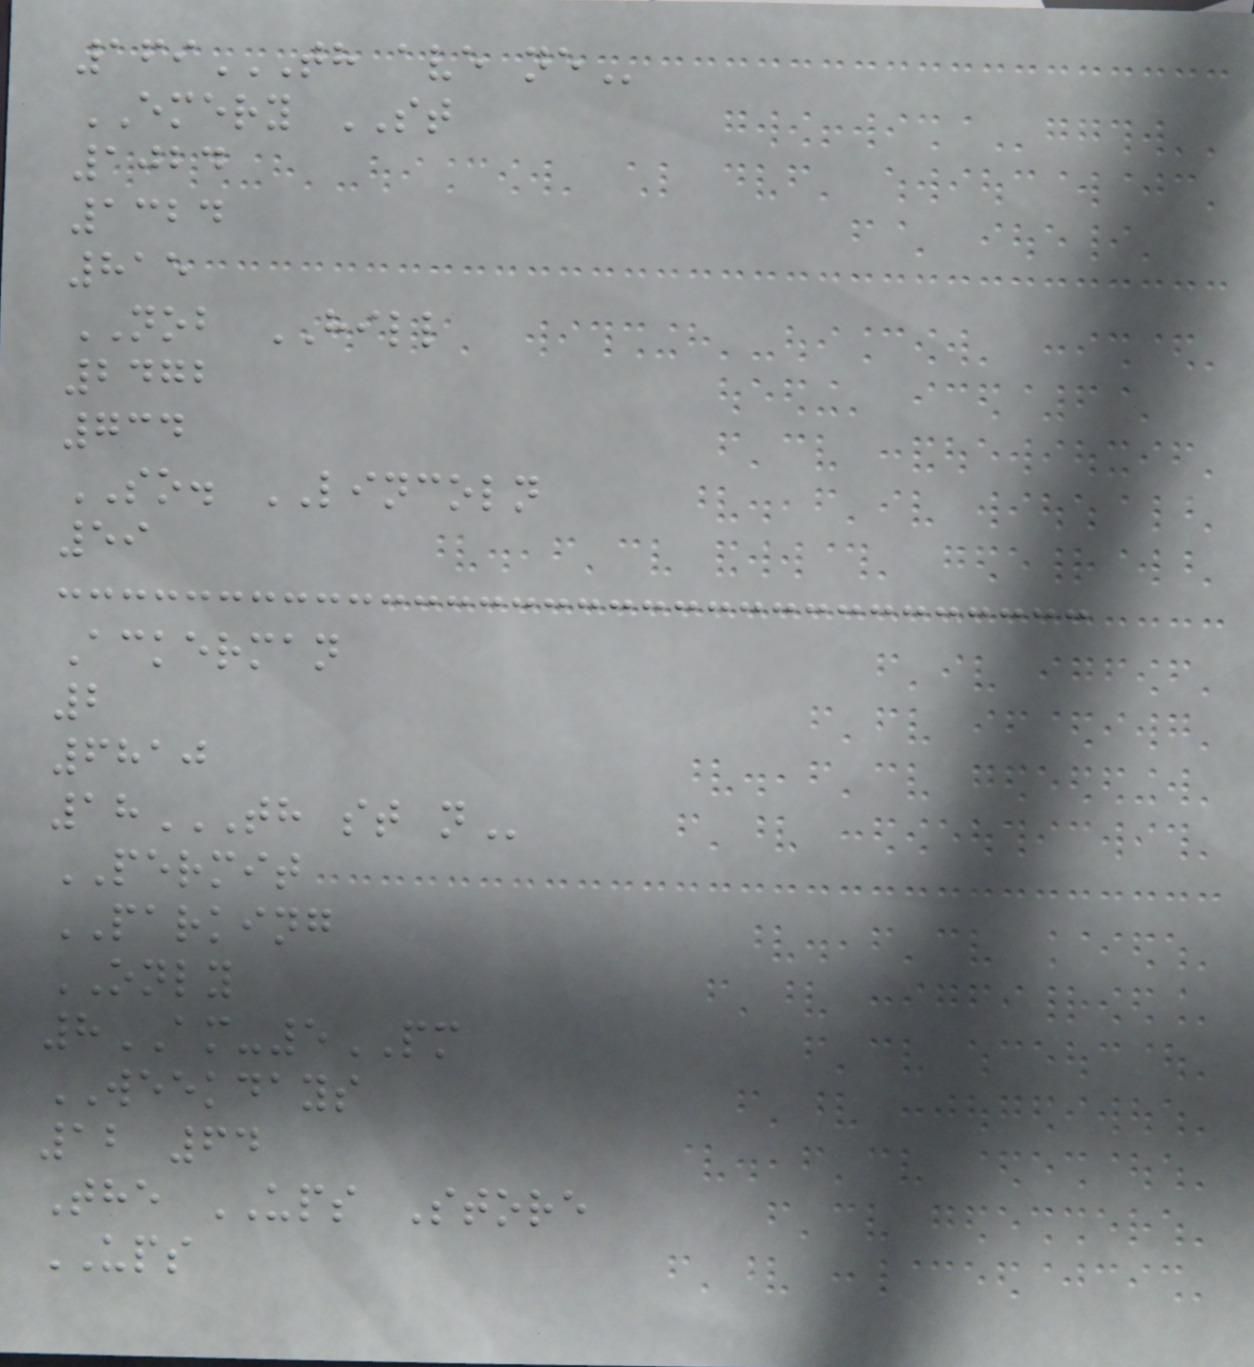169TH AVE NE
EMERY ST
1024
1324
815
NOB HILL
2472
734
SO. LINCOLN
59
Ackerman
2
6810
18TH ST N
PERMIT
PARKING
ONLY
8AM-5PM
WEEKDAYS
12 64
The UPS Store
UPS
